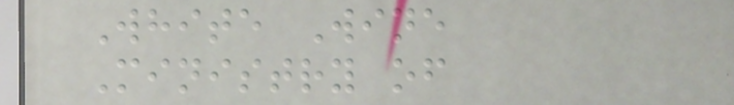White Wine
Ministry of
